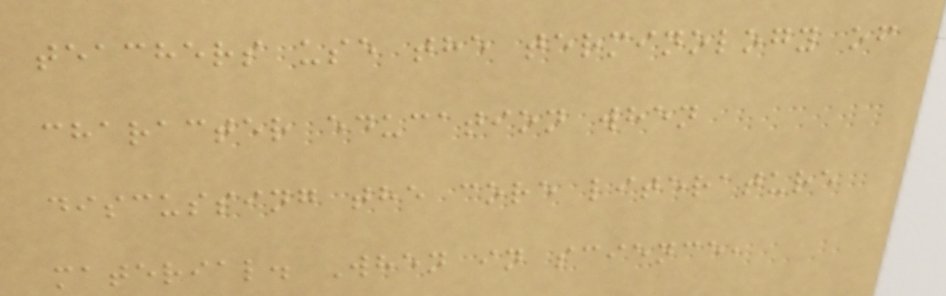teachers use the terminology of
character education when
discussing the core literature
material. When in science,
